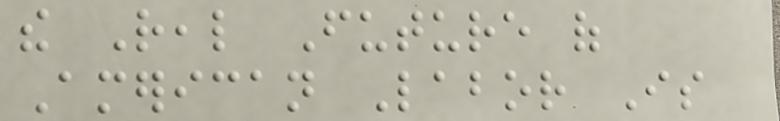the Real Future of
American Labor Is
